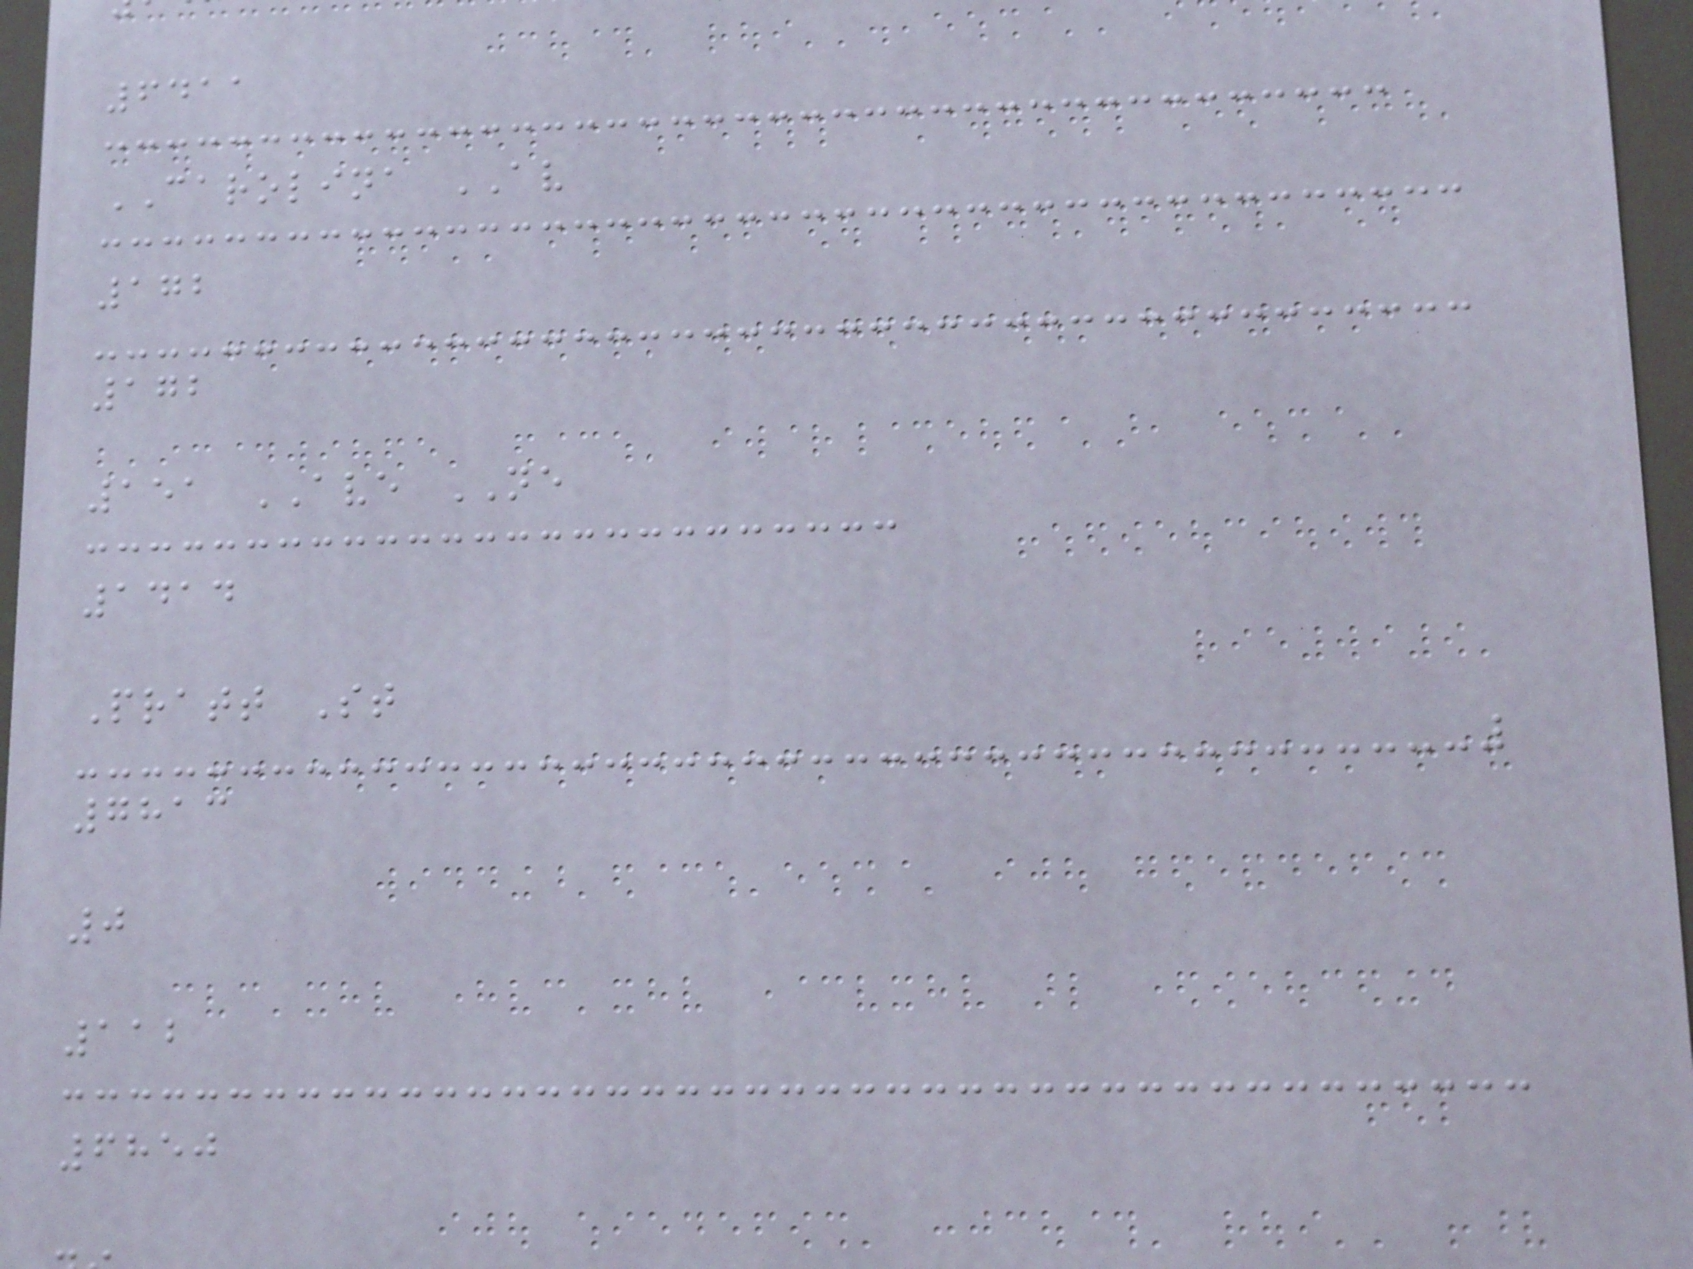6411
CAROLINA AV
172
172
151 AVE NE
1414
Pratt St
7813
0
112
6850
